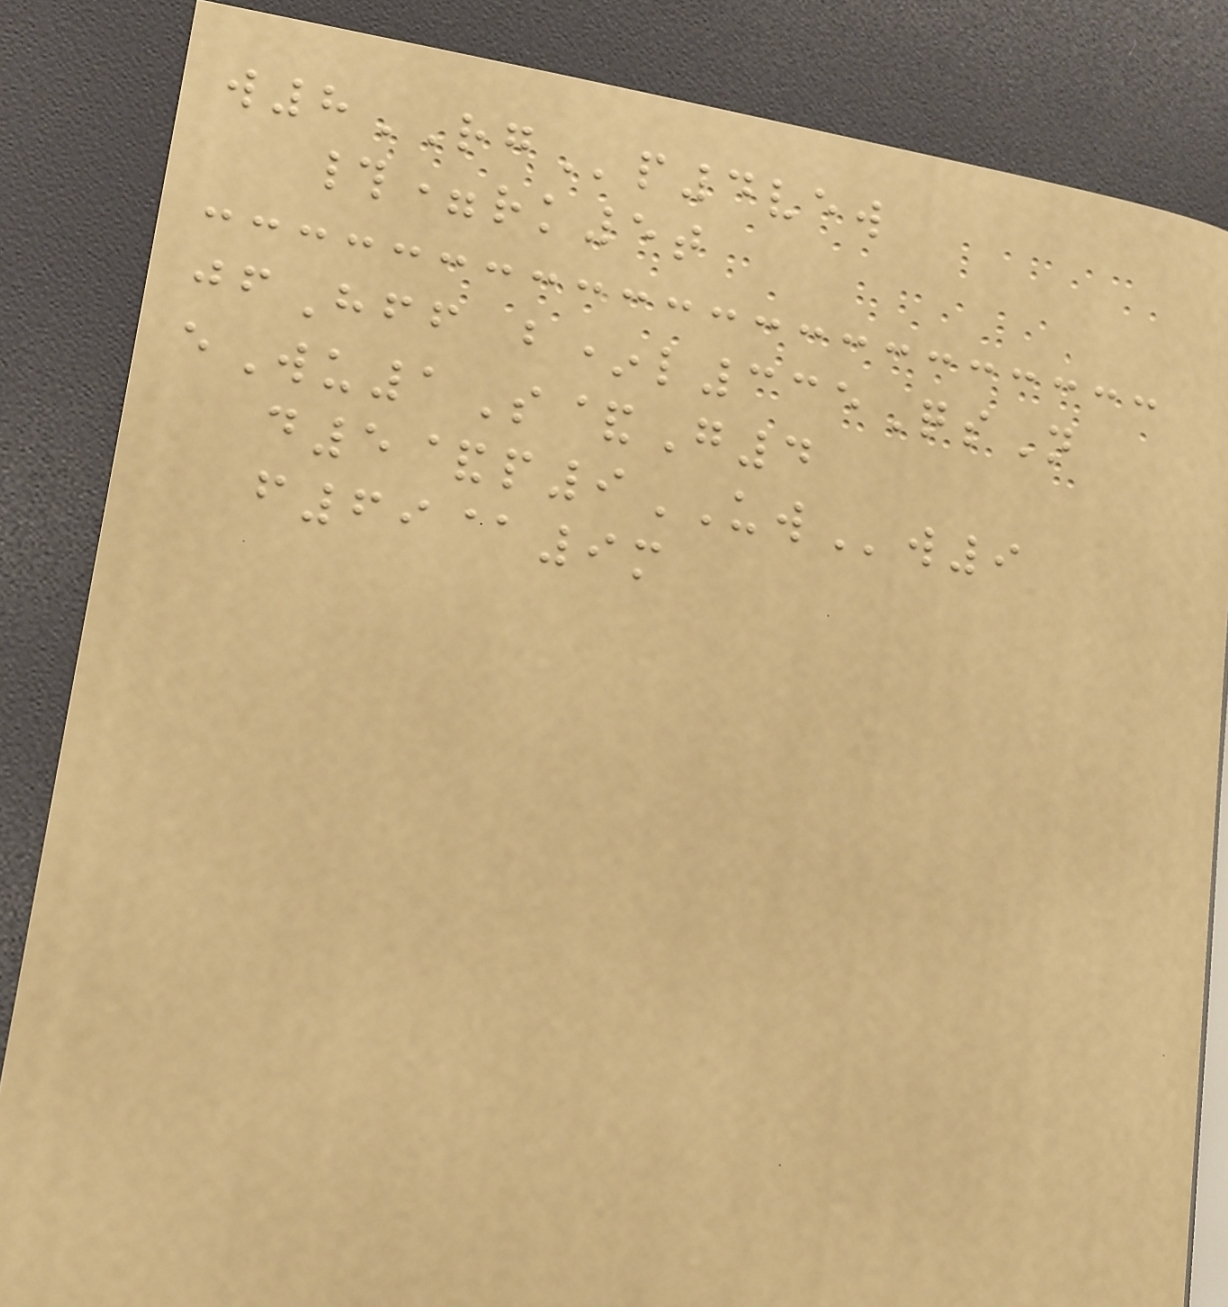w8RGp4vew
#=rk5t
jfHff b*l335QsN
eWu1S&G4
d5&p9UWw9
f69@9m
